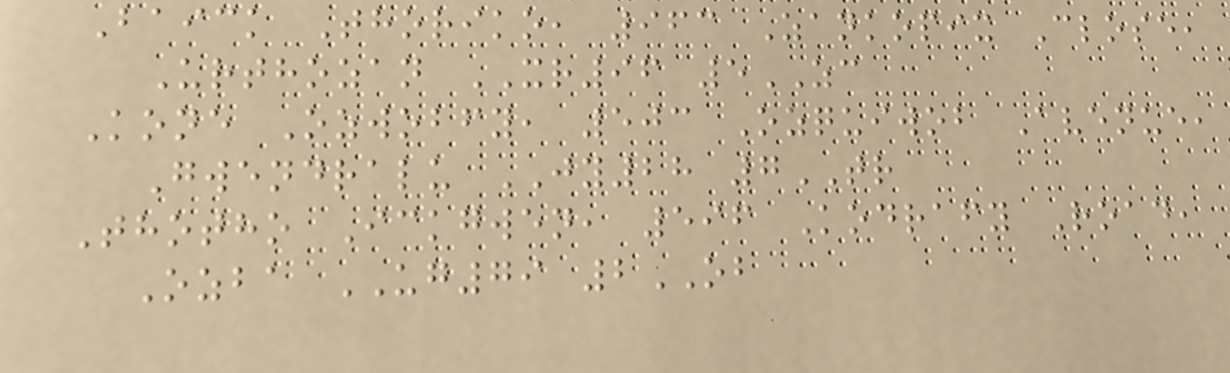Baick Thoriko, 963 Zankopix Close,
Urthozan XR96 5ZC
Kone Ozwobfy, 503 Ozquiwob Avenue,
Gwendralu JY28 7TR
Thotho Ickgwen, 596 Kodrafy Road,
Ozba UG79 2OB
